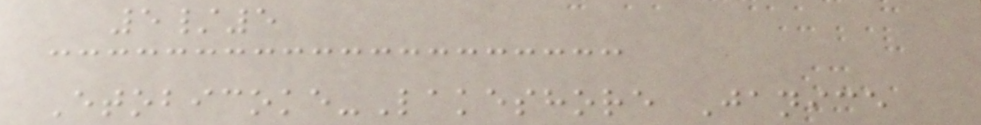5/5
Etobicoke-Lakeshore Janice
